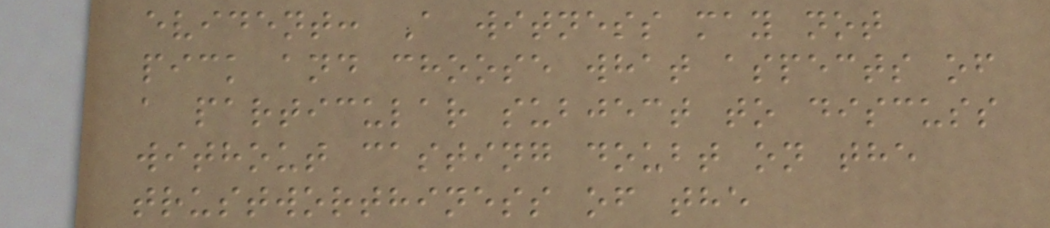evident: A witness may not
pick and choose what aspects of
a particular subject to discuss
without casting doubt on the
trustworthiness of the
